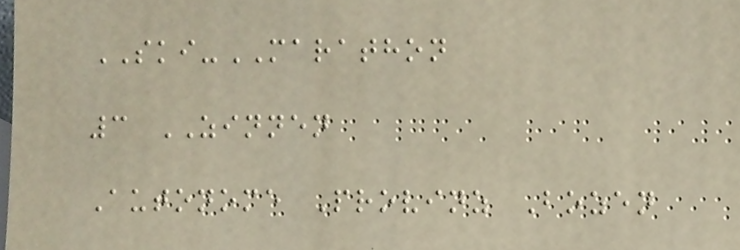SKI-MARATHON
3 ZINNEN
Autonome Provinz Bozen
